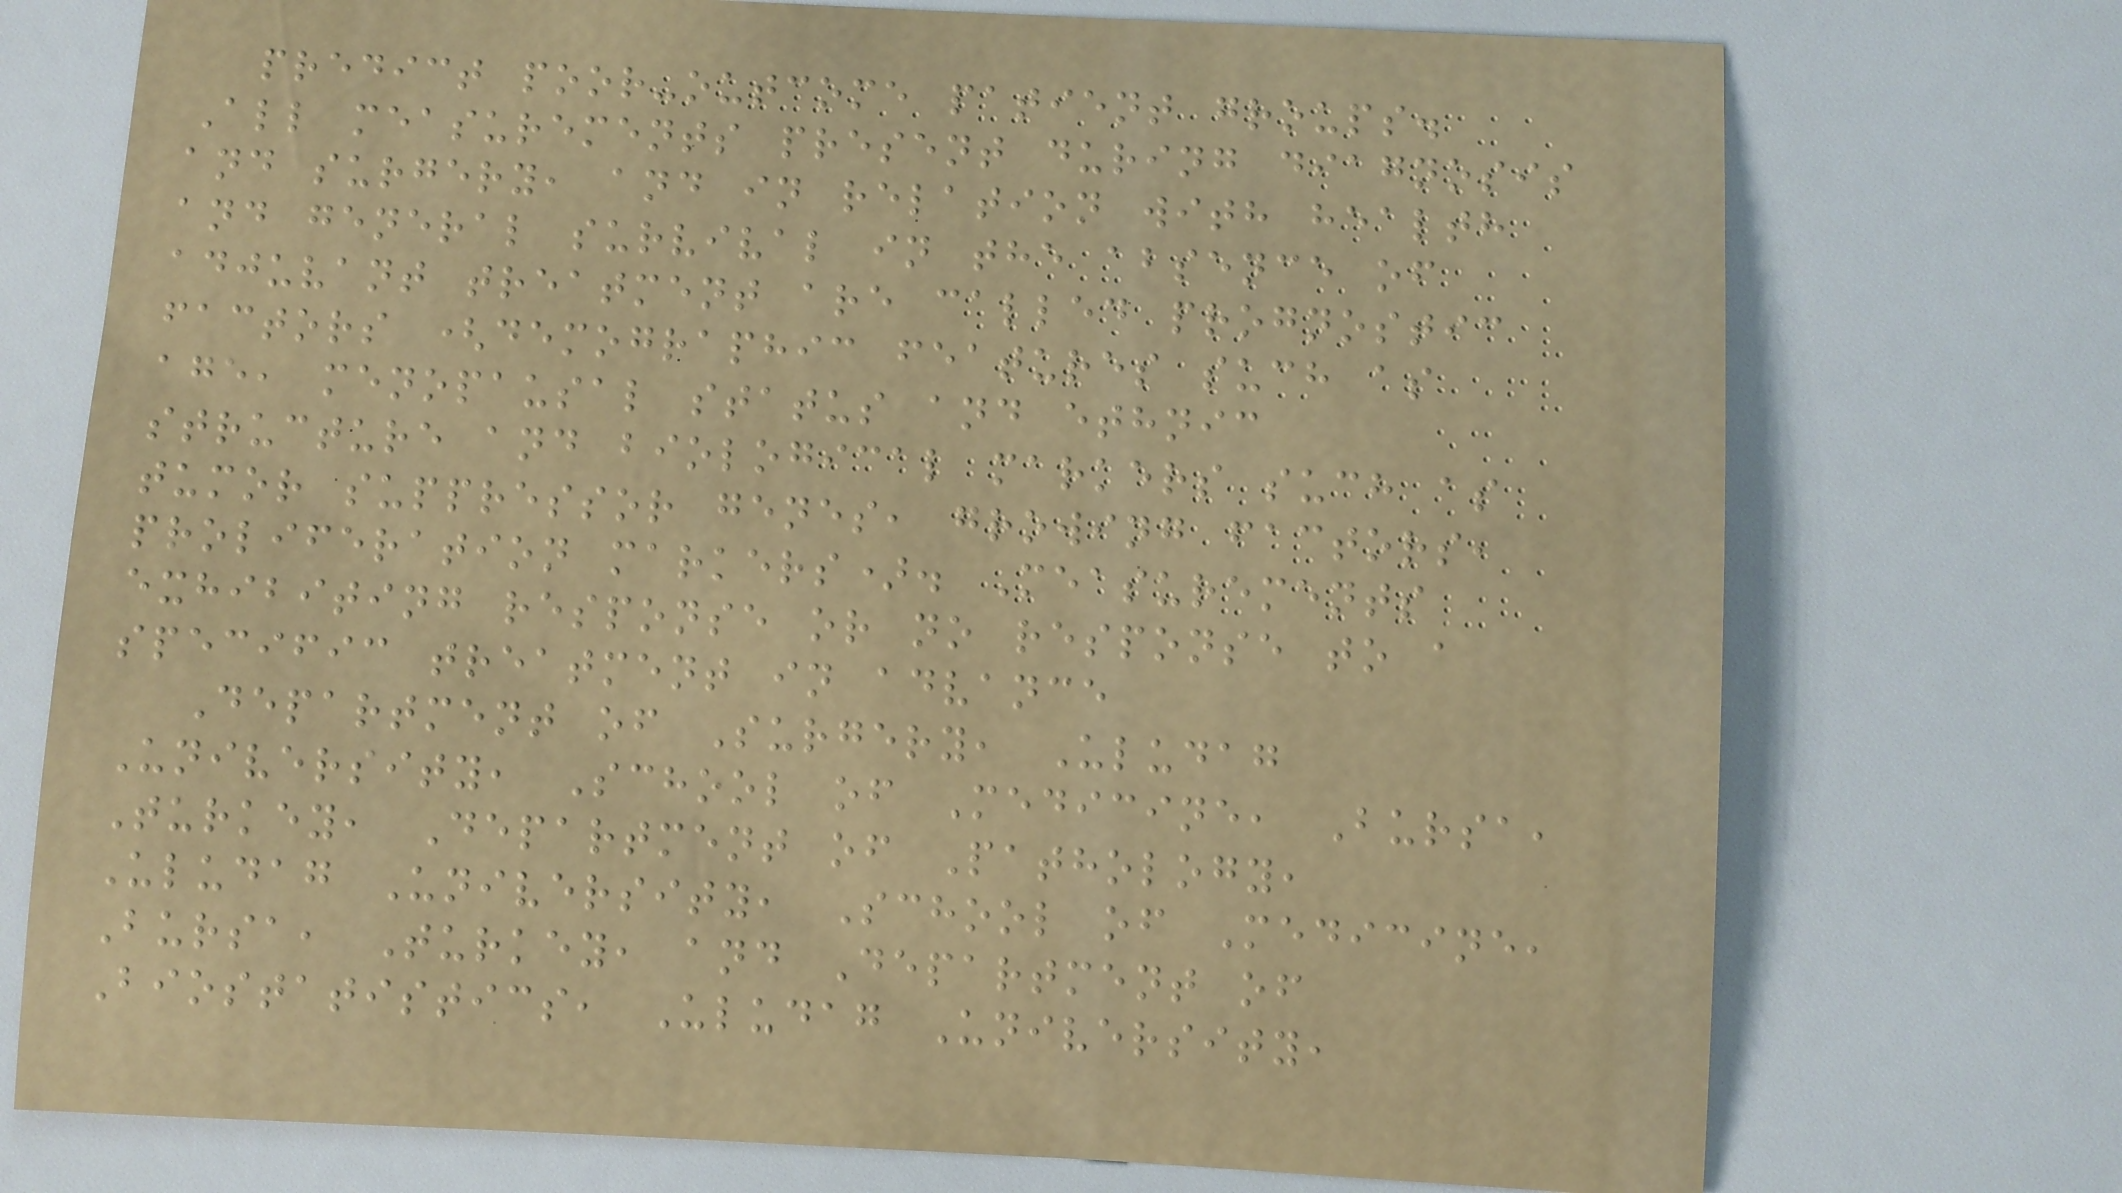predict poor-outcome patient groups.
All measurements present during diagnosis
and surgery, and in relation with health
and general survival in the absence of
adjuvant treatment are called prognostic
factors (demographic features such as
age, menopausal status and ethnic
structure and biological markers such as
tumor suppressor genes, growing factors,
proliferation markers). Measurements
exhibiting response or no response to a
specific treatment in advance
Department of Surgery, Uludag
University, School of Medicine, Bursa,
Turkey, Department of Pathology,
Uludag University, School of Medicine,
Bursa, Turkey, and Department of
Biostatistics, Uludag University,
